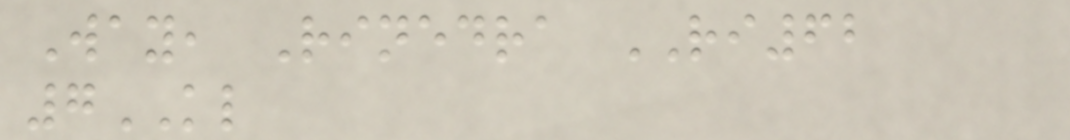Way, Rinedra RI62
7KL
